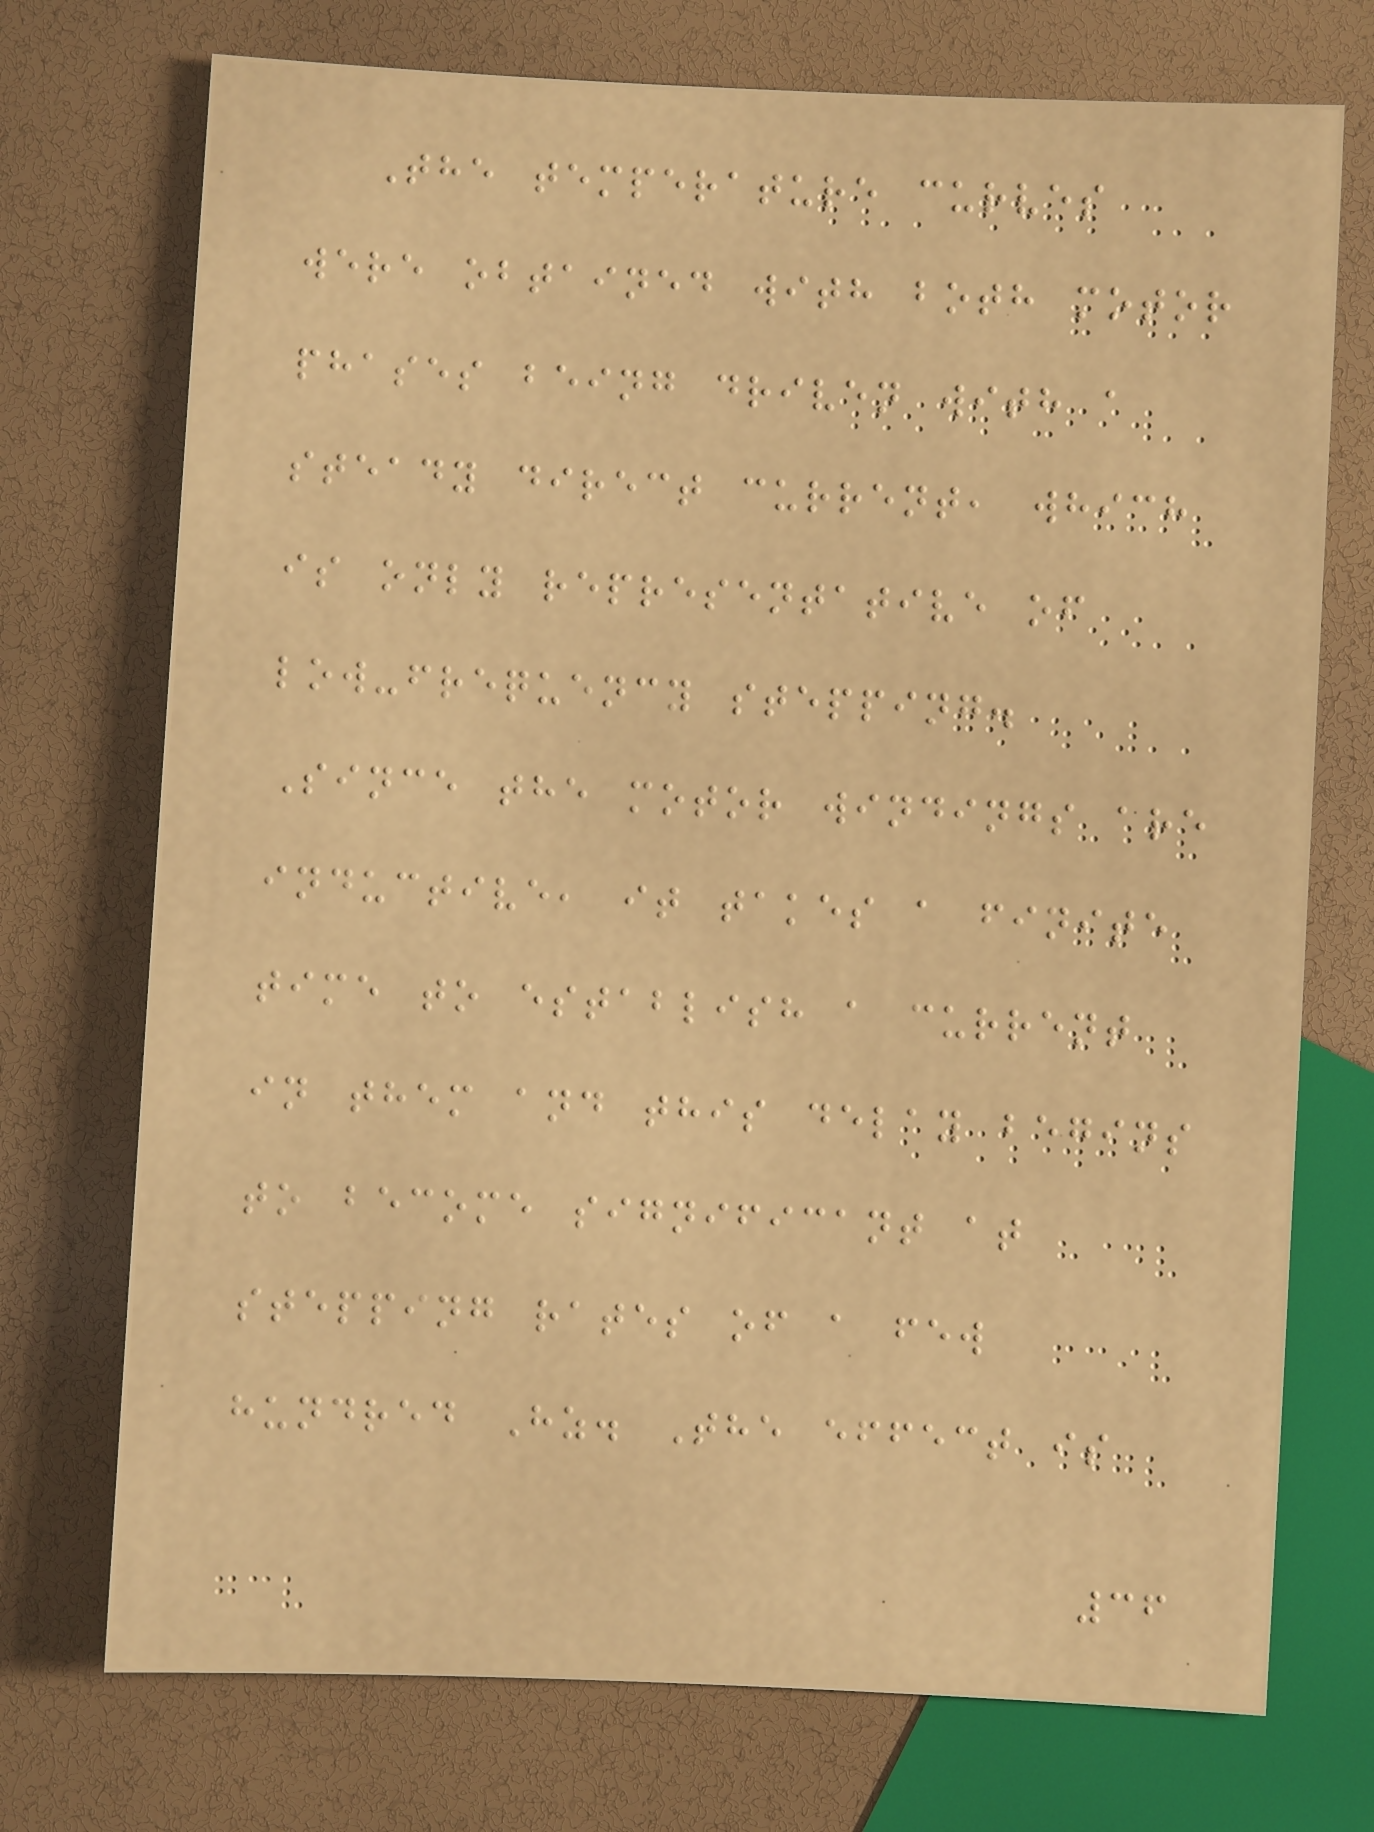The temperature curves
were obtained with both motor
phases being driven with a
steady direct current, which
is only representative of
low-frequency stepping.
Since the motor windings are
inductive, it takes a finite
time to establish a current
in them and this delay begins
to become significant at
stepping rates of a few
hundred Hz. The effect is
36
